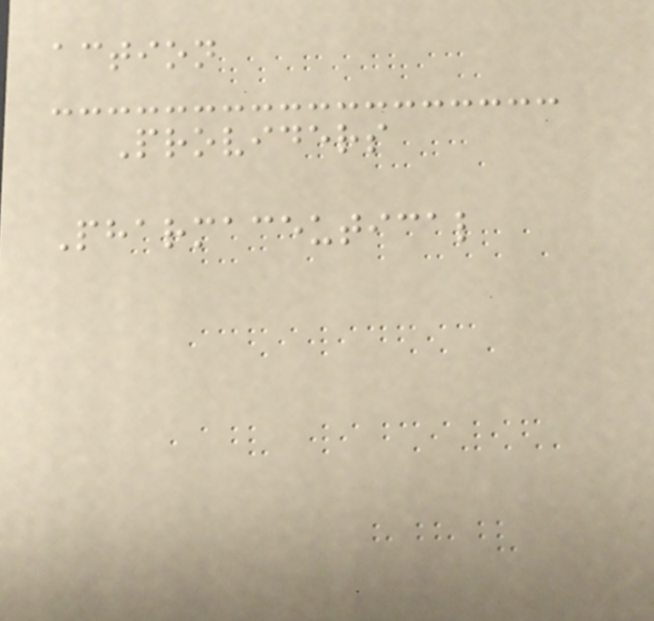action
Providers
Pharmaceutical
